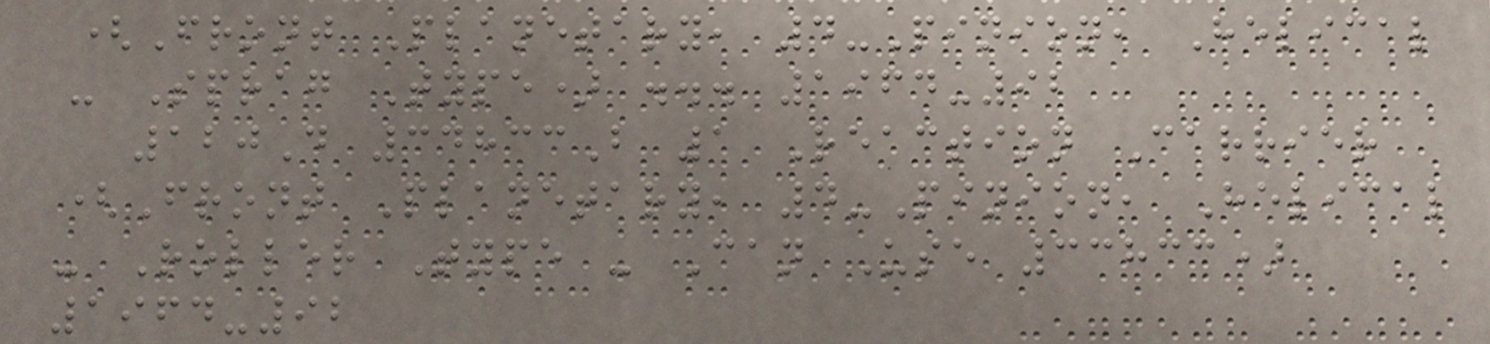(Front Planetary, 4-Pinion, Helical
- Sprag Type) ... 1964-92
120D 34833B 1 Reaction Carrier
(Front Planetary, 4-Pinion, Helical
- Roller Type - Can Use 33833)
1964-92
